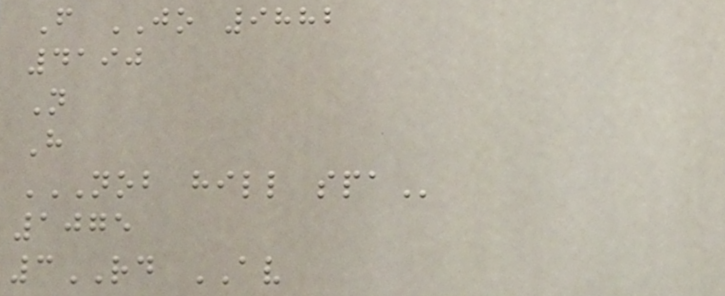F JO 9882
4190
N
H
NOB HILL SPA
1075
3RD AV
